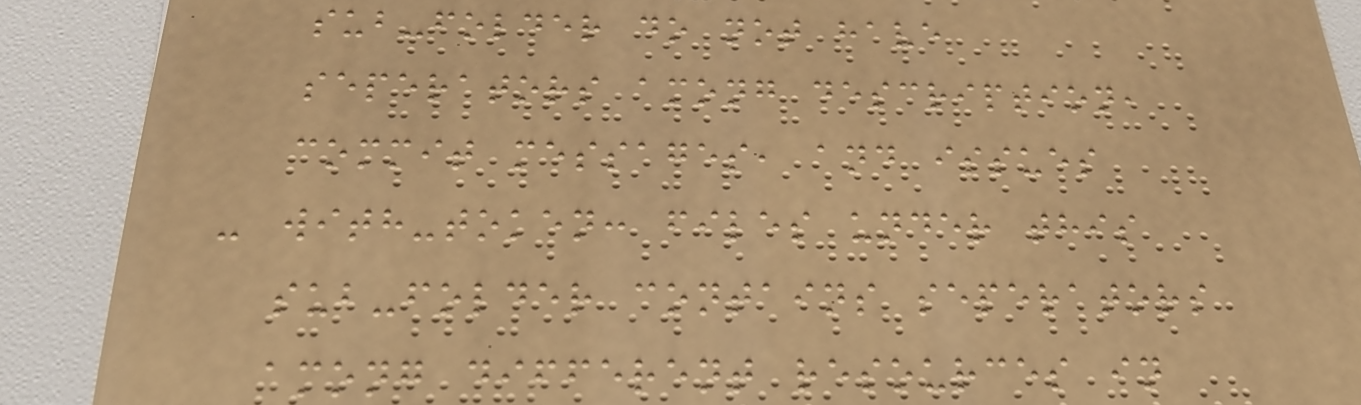sub-folder do not have
seperators among description,
commit messages, and issues
- with-token: files under this
sub-folder contains seperators
among different resources in
